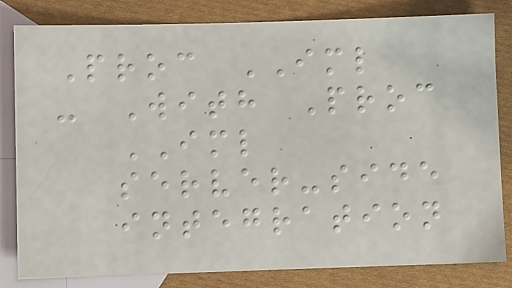Proc IML
- With Proc
IML
server-side
integration
